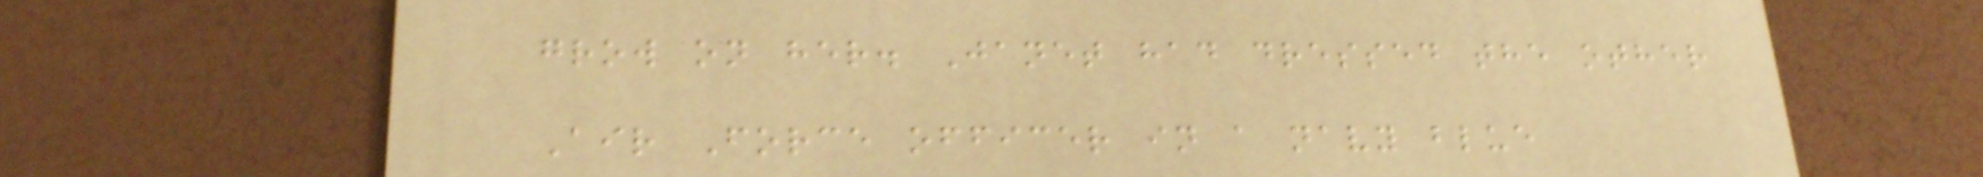grow on her. Janet had dressed the other
Air Force officer in a navy blue
